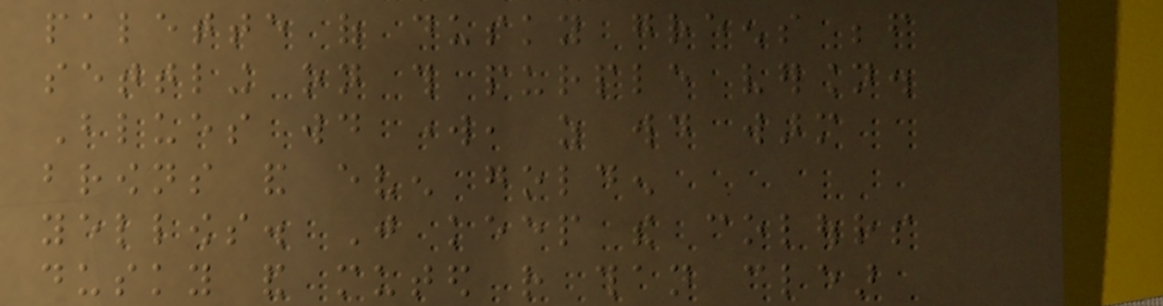palette of dusky greens before
settling on this purple version.
Blues would work, as would warm
browns and even golden
yellows. Just keep the colours
dusky and muted rather than clear
